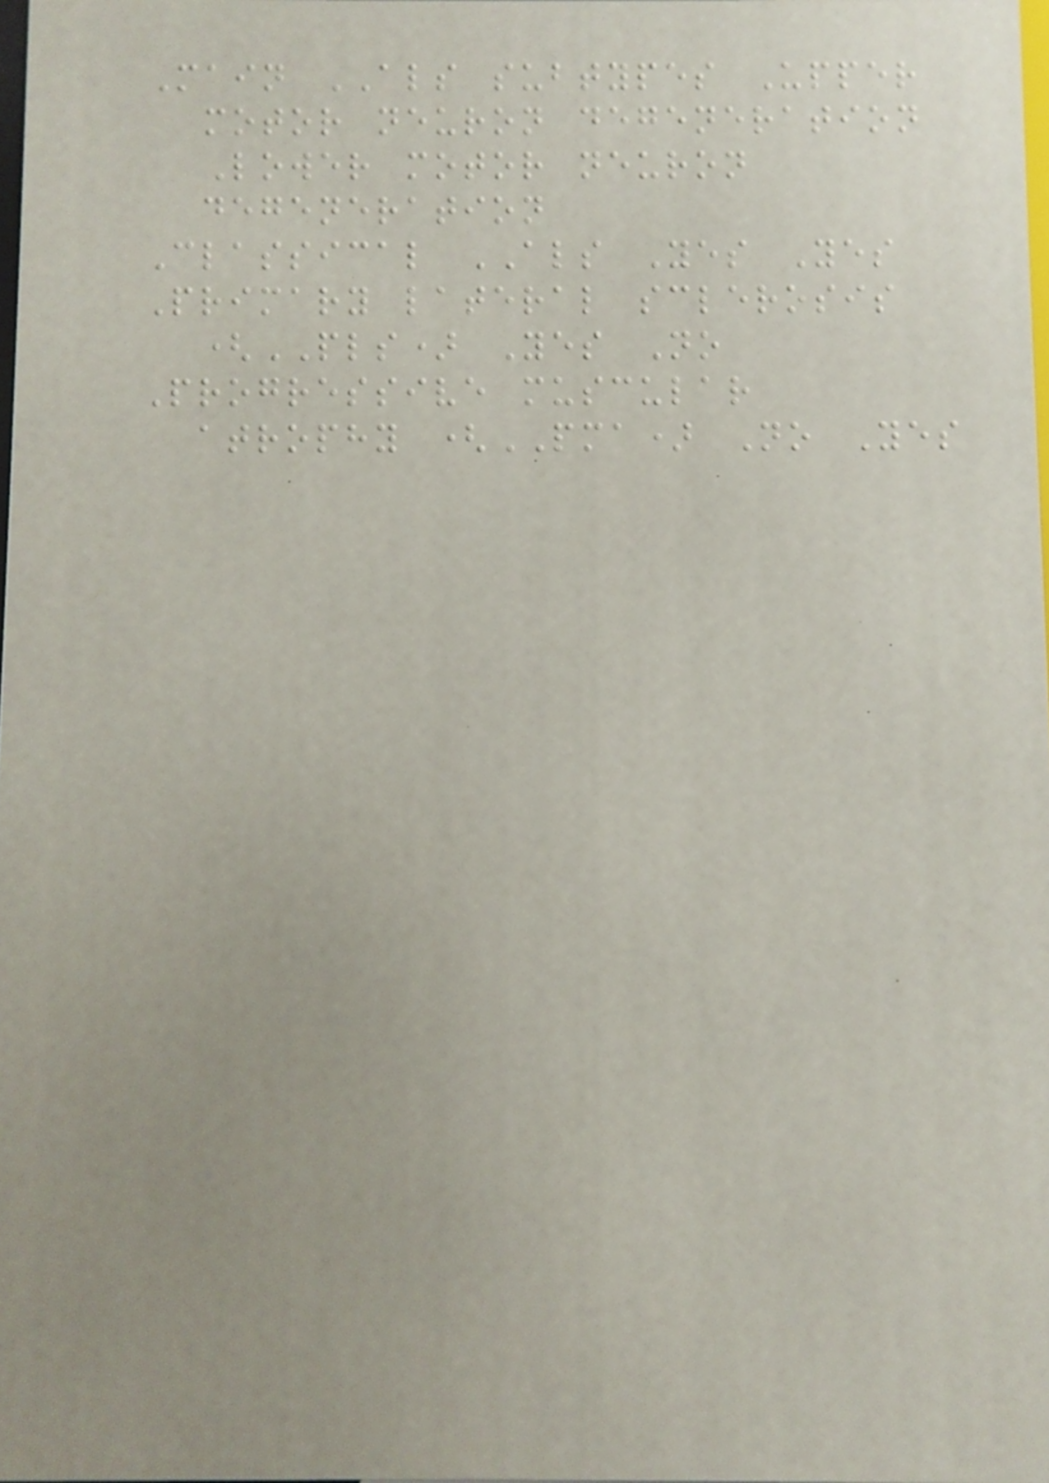Main ALS subtypes Upper
motor neuron degeneration
Lower motor neuron
degeneration
Classical ALS Yes Yes
Primary lateral sclerosis
(PLS) Yes No
Progressive muscular
atrophy (PMA) No Yes
